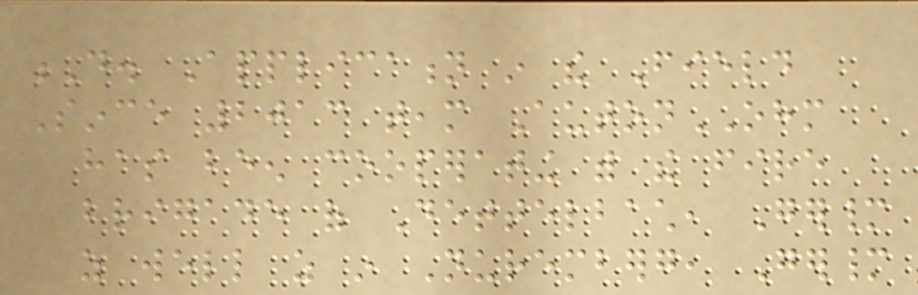D. Application in the Field
Since 2013 team AutonOHM
has been cooperating with the fire
brigade of Dettelbach, Germany
as well as in Nuremberg, Germany
